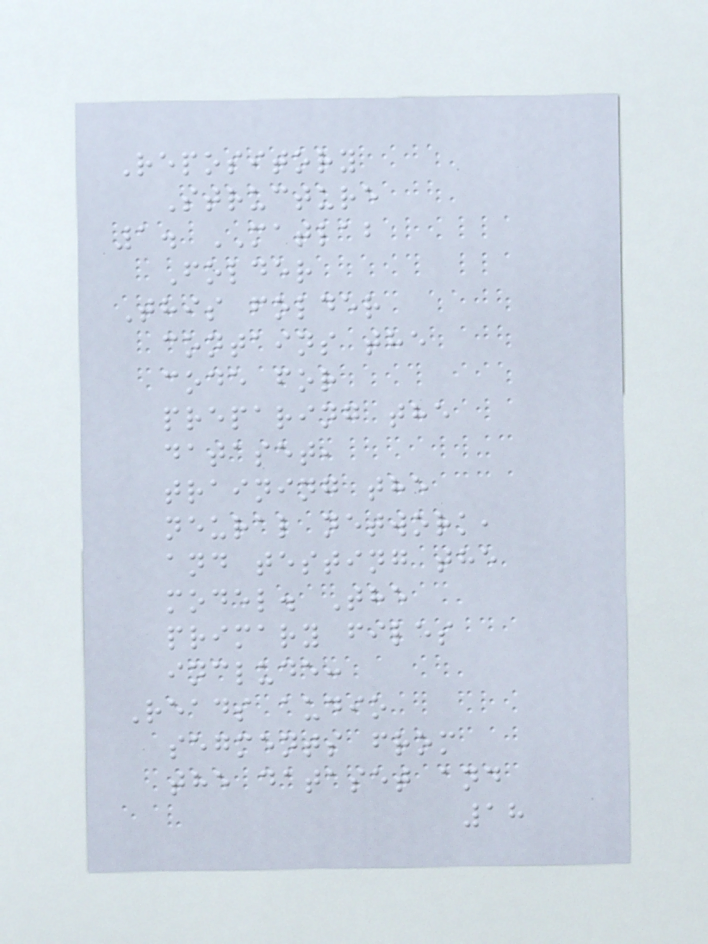Repository
Structure
1. MATLAB
Folder
This folder
contains the
code for
preparing the
dataset,
training the
neural network,
and testing the
model. The
primary files
include:
Reads audio
segments from
the dataset and
18
